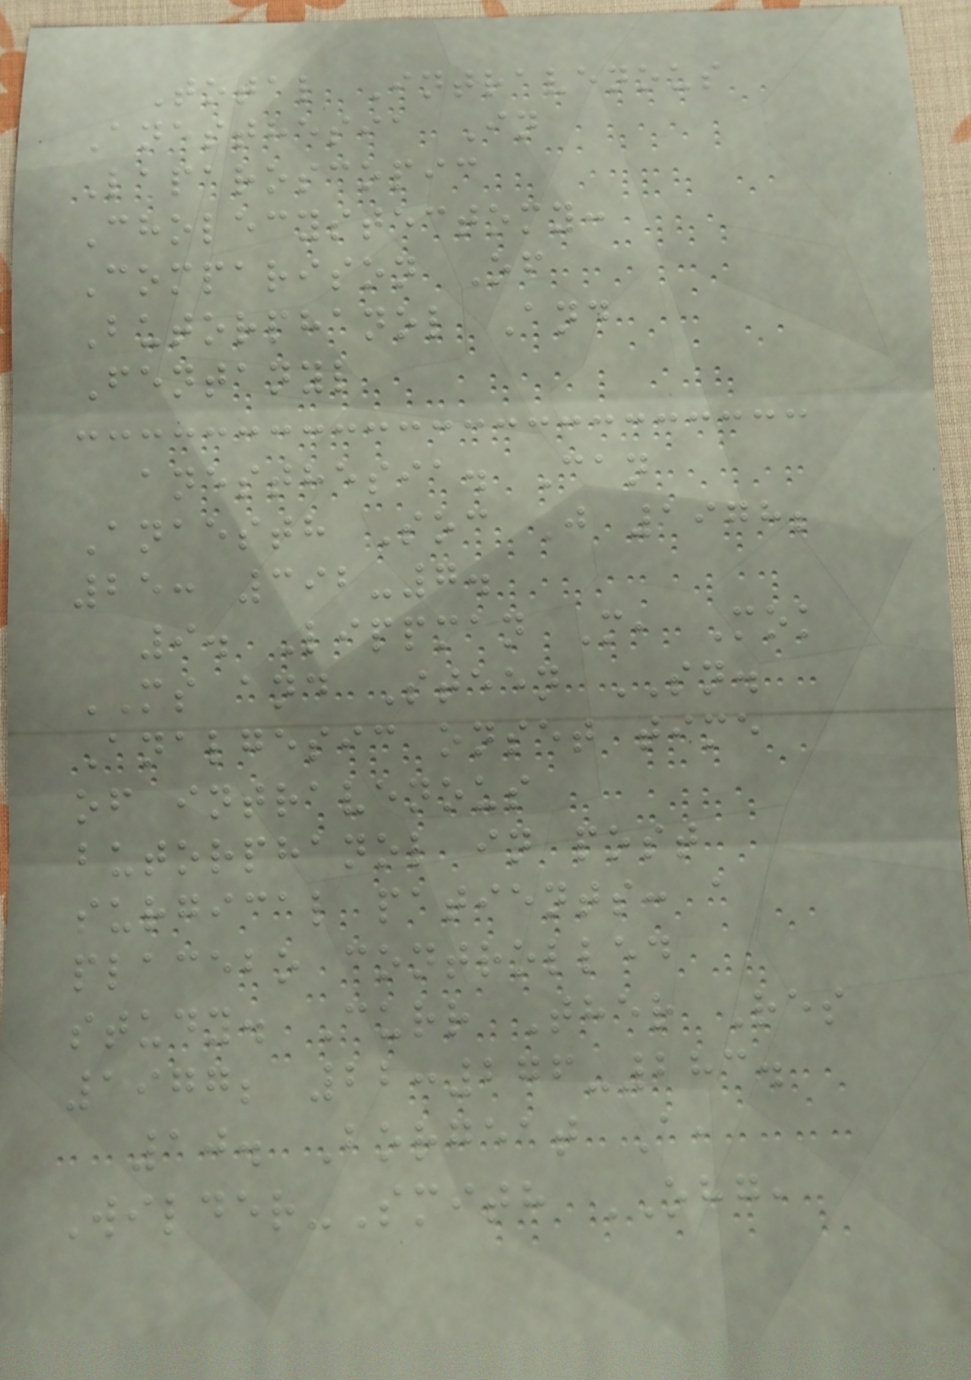Total Intravenous
Anesthesia In
Laparoscopic
Cholecystectomy:
Comparison Of
Butorphanol And
Fentanyl
anesthesia. Can
Anaesth Soc J 1978;
25: 392-7.
9. Lippman M, Mok
MS and Steen SN.
Analgesic onset time
of intravenous
butorphanol in post
surgical patients: a
placebo controlled
study. Curr Ther Res
1977; 22:276-283.
10. Borgeat A,
Wilder-Smith OHG,
